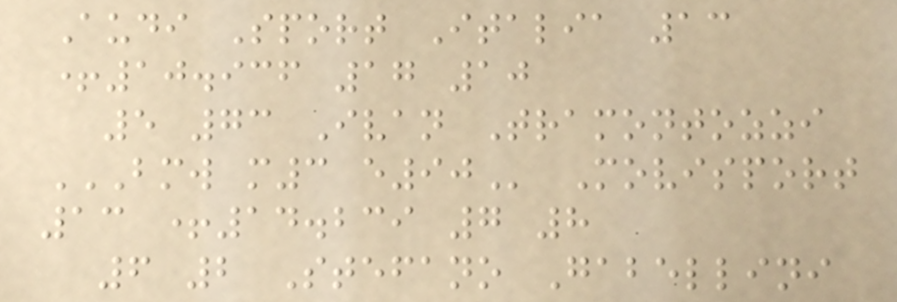Audi Sport Italia 13
+10.936 17 10
5 73 Ivan Tramontozzi
BMW M3 E90 Movisport
13 +14.239 7 8
6 2 Stefano Gabellini
